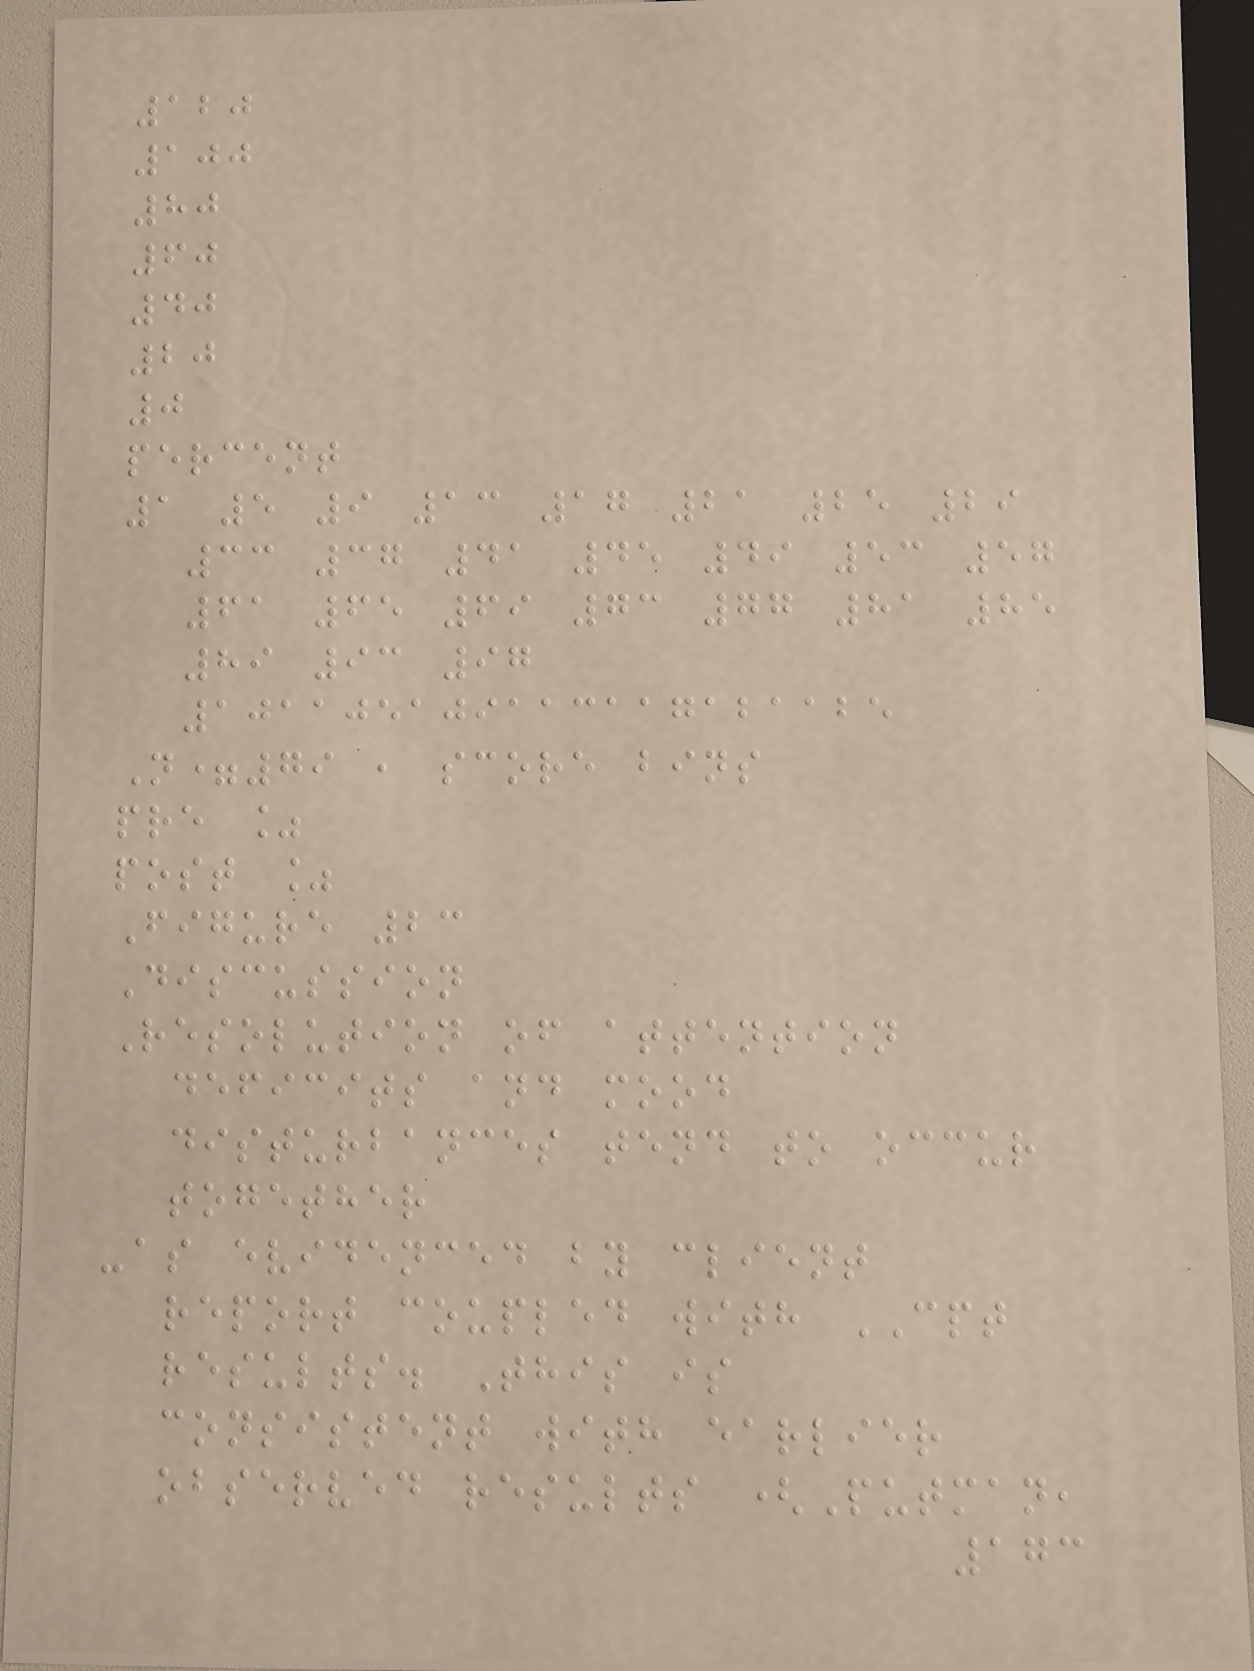120
100
80
60
40
20
0
percent
1 5 9 13 17 21 25 29
33 37 41 45 49 53 57
61 65 69 73 77 81 85
89 93 97
101105109113117121125
N=79 , score bins
pre %
post %
Figure 23
Discussion
Resolution of attention
deficits and mood
disturbances tend to occur
together
-as evidenced by client
report coupled with CPT
results. This is
consistent with earlier
observed results (Putman,
173
